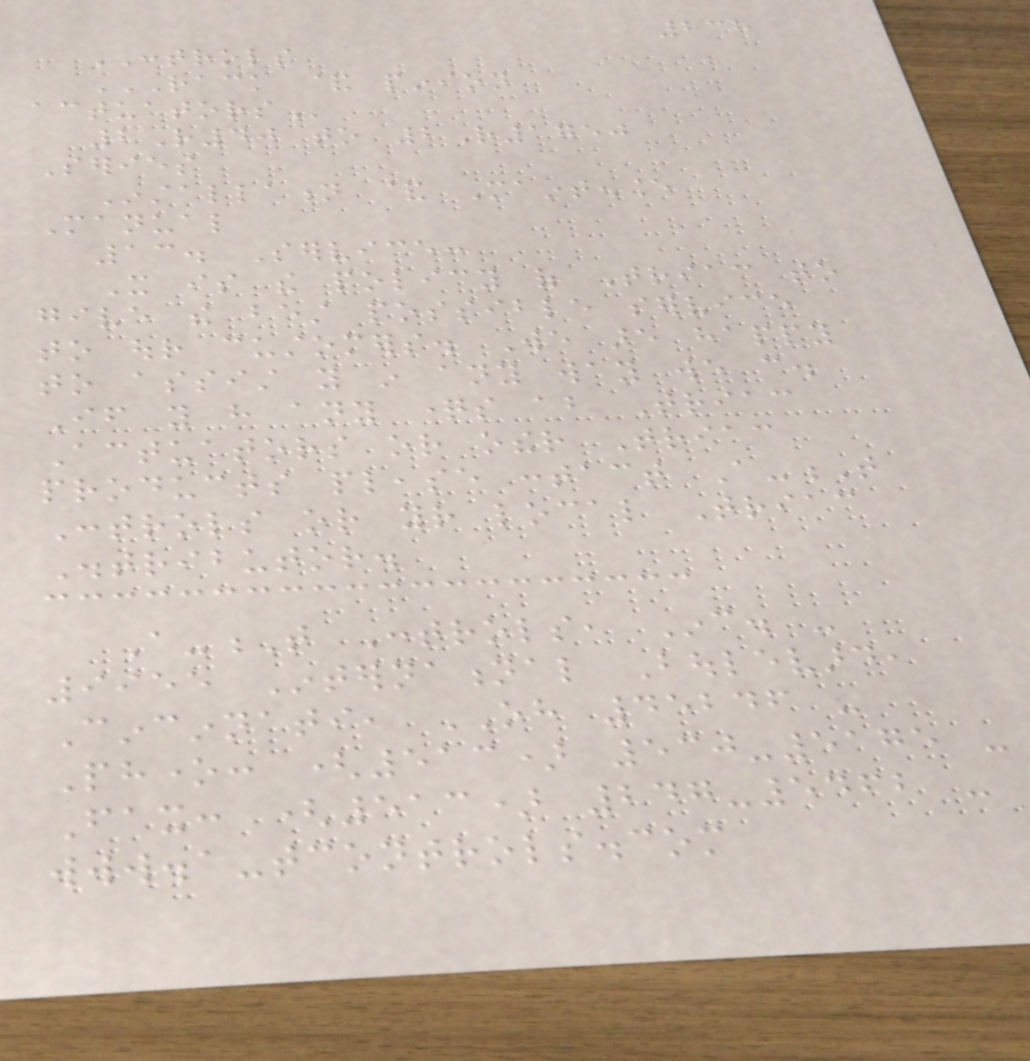238
CONTROLS
RACK & PINION
ACTUATORS
2R40 to 2R1750
Series
Installation & Maintenance
Manual
13. Service:
It is the policy of Triac to
give the best possible service
to our customers. We are happy
to assist you in any way we can.
If you have any questions about Triac
Actuators or other Triac
products please contact A-T
Controls or your local Triac
Distributor.
A-T Controls, Inc. -
9955 International Boulevard,
Cincinnati, OH 45246 -
Phone: (513) 530-5175 -
Fax: (513) 247-5462 -
www.a-tcontrols.com
